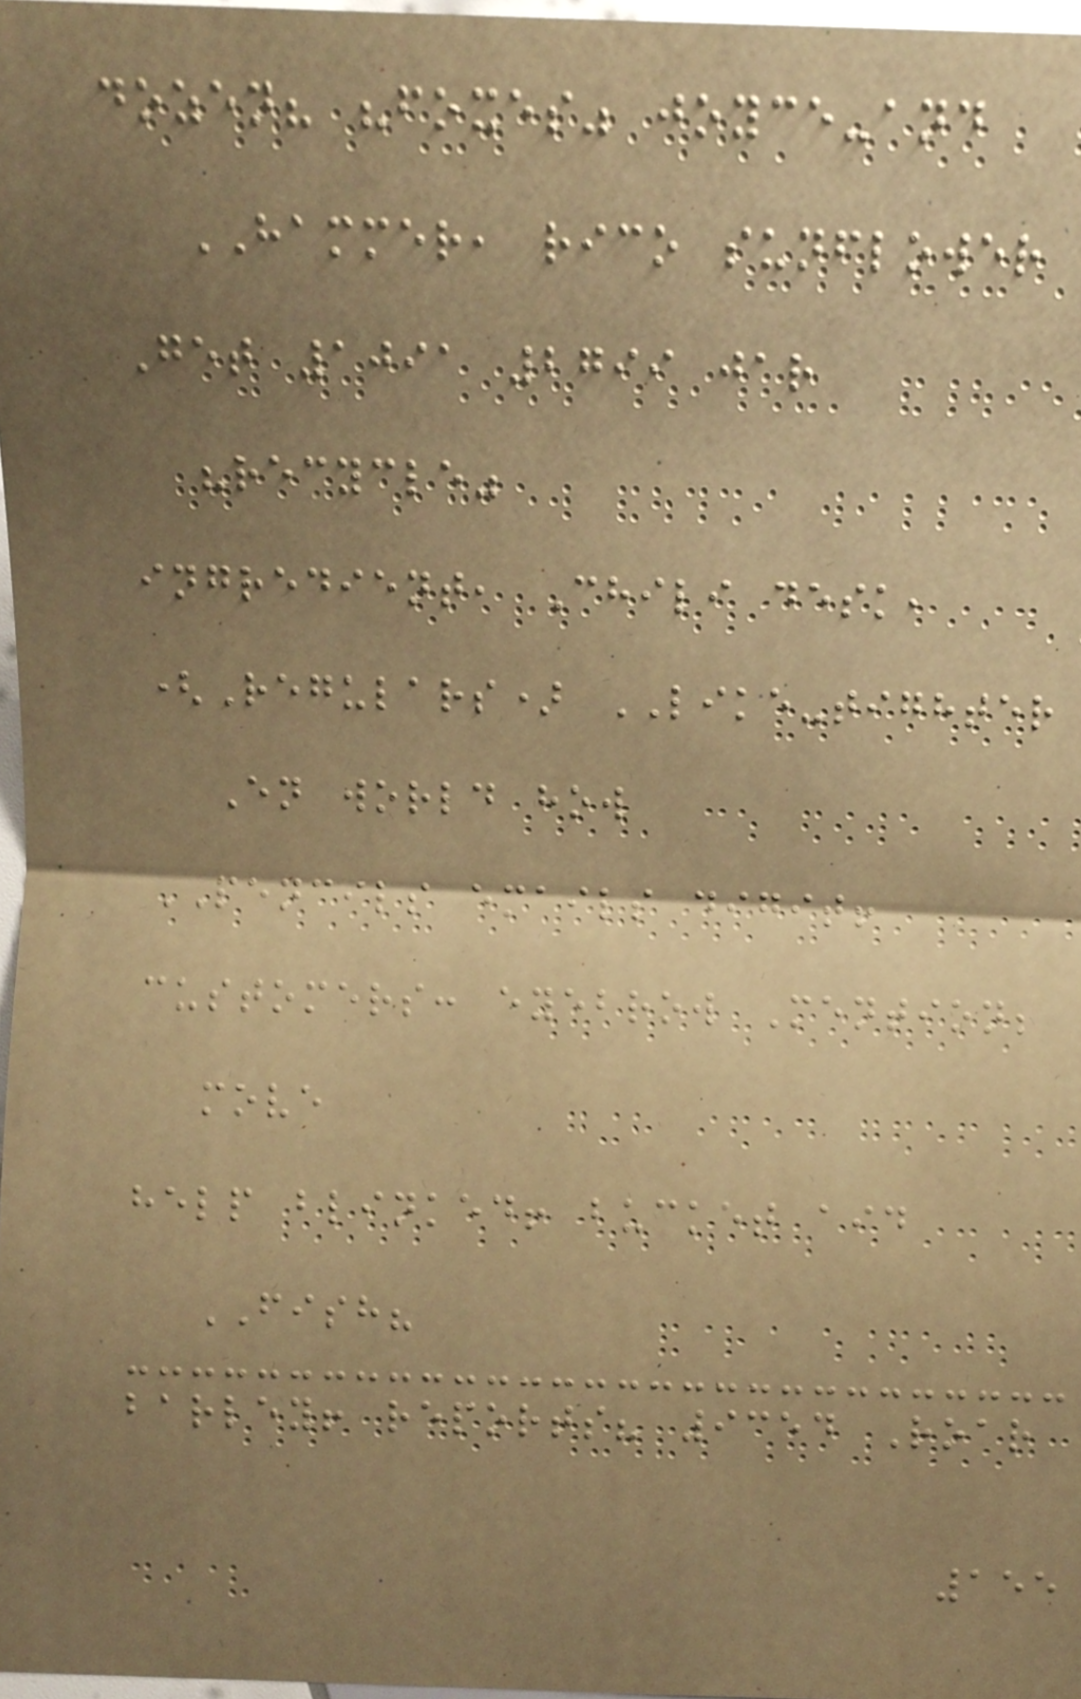dozen? "foxes" joyce-and
HAMMER, rico sunflower
Get 1091 2799 jar
"recycle"
ingredient, Chili desk,
(Regulars) LIKE-tighter
En world how
PENCILS emails digit!
customers: eyebrow Mention;
move
help blinked! bucket aid
FISH?
barley! reports? 9354 Roar
155
